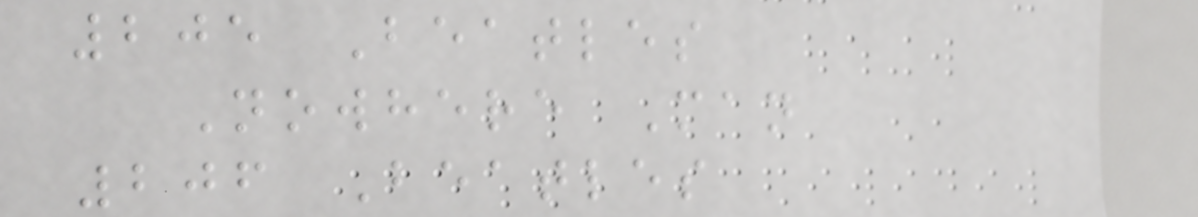205 Beatles
Nowhere Man
206 Beatles
